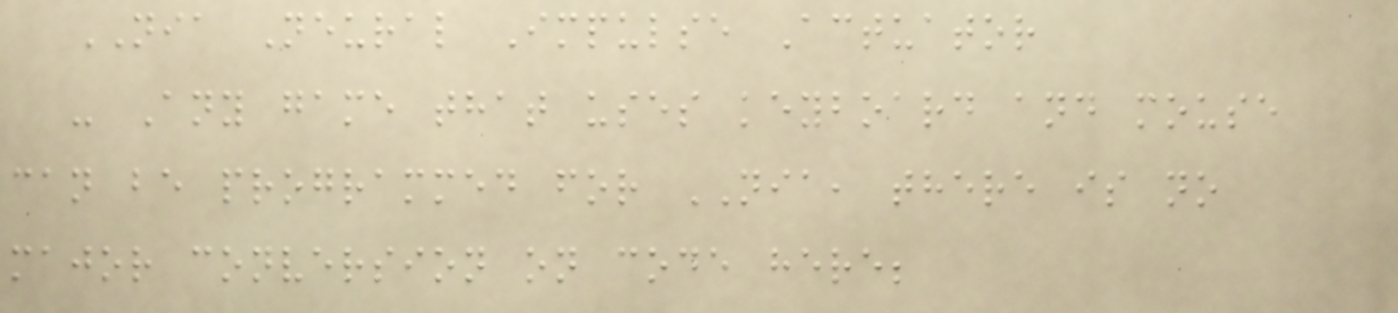NIA Neural Impulse Actuator
- Any game that uses keyboard and mouse
can be programmed for NIA, there is no
major conversion on code here;
